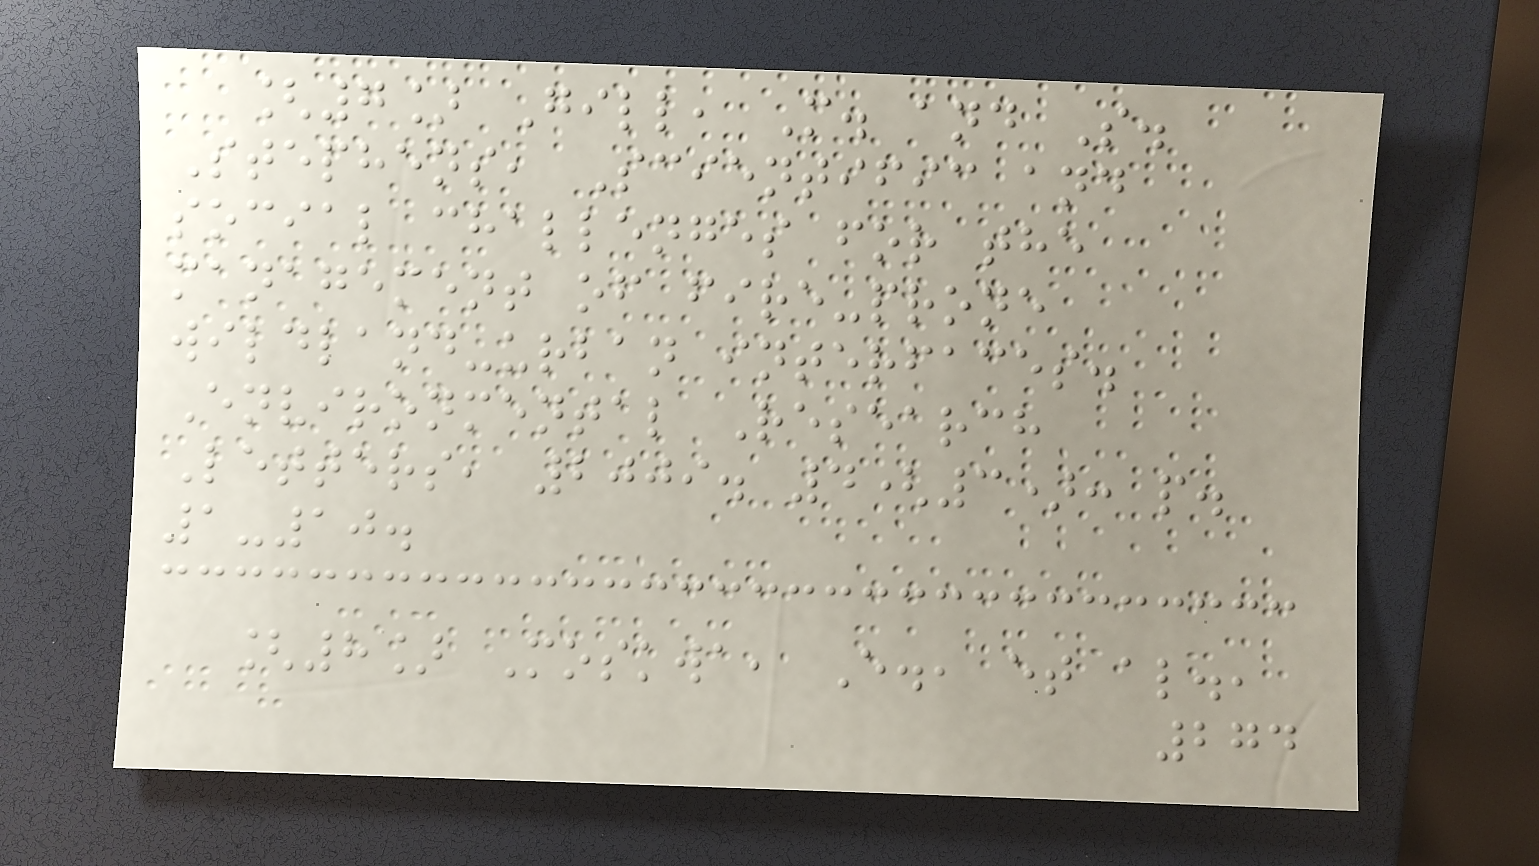[7] Gill, M. and S.
Stephens, Scientific and
social challenges for the
management of fire-prone
wildland-urban interfaces.
Environmental Research
Letters, 2009. 4(3): p.
1-10.
[8] Moskwa, E., et al.,
274
